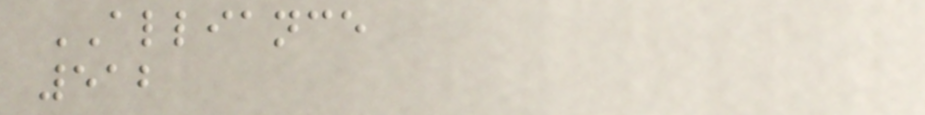ALLIANCE
512
